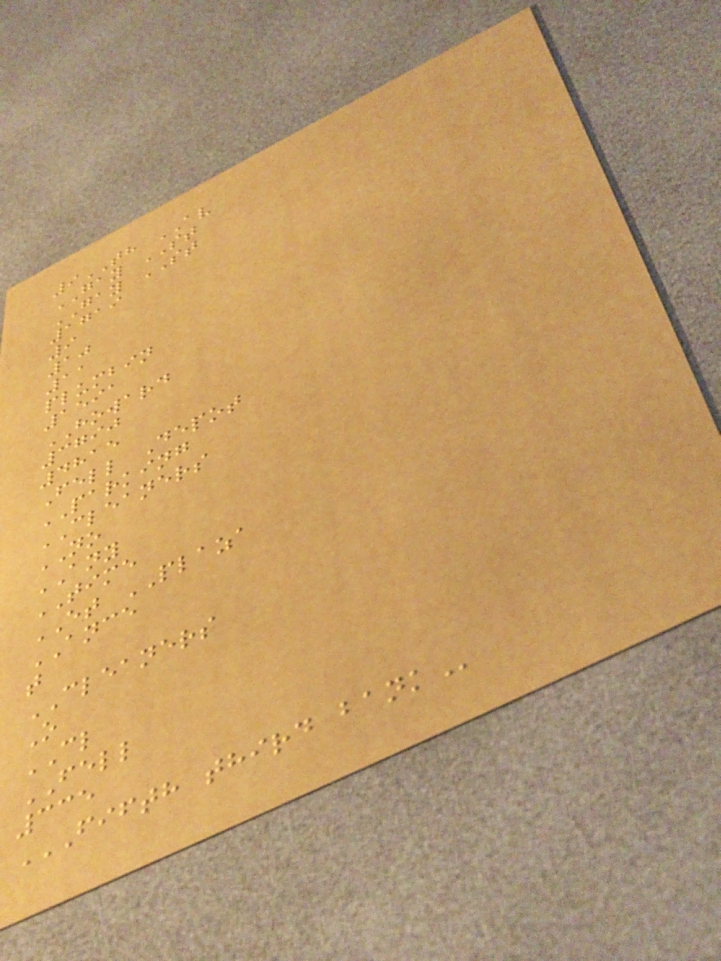9TH AV
GAY ST
GAY ST
1719
9
10
11
plumbin
1591
HOWARD
3790
4815
Fell Depot
PARKING
CLEANERS
NO
ANY
TIME
ET PLAZA
ANCE
t
CLEANERS
O
CL
FELL
335
FIFTH THIRD BANK
